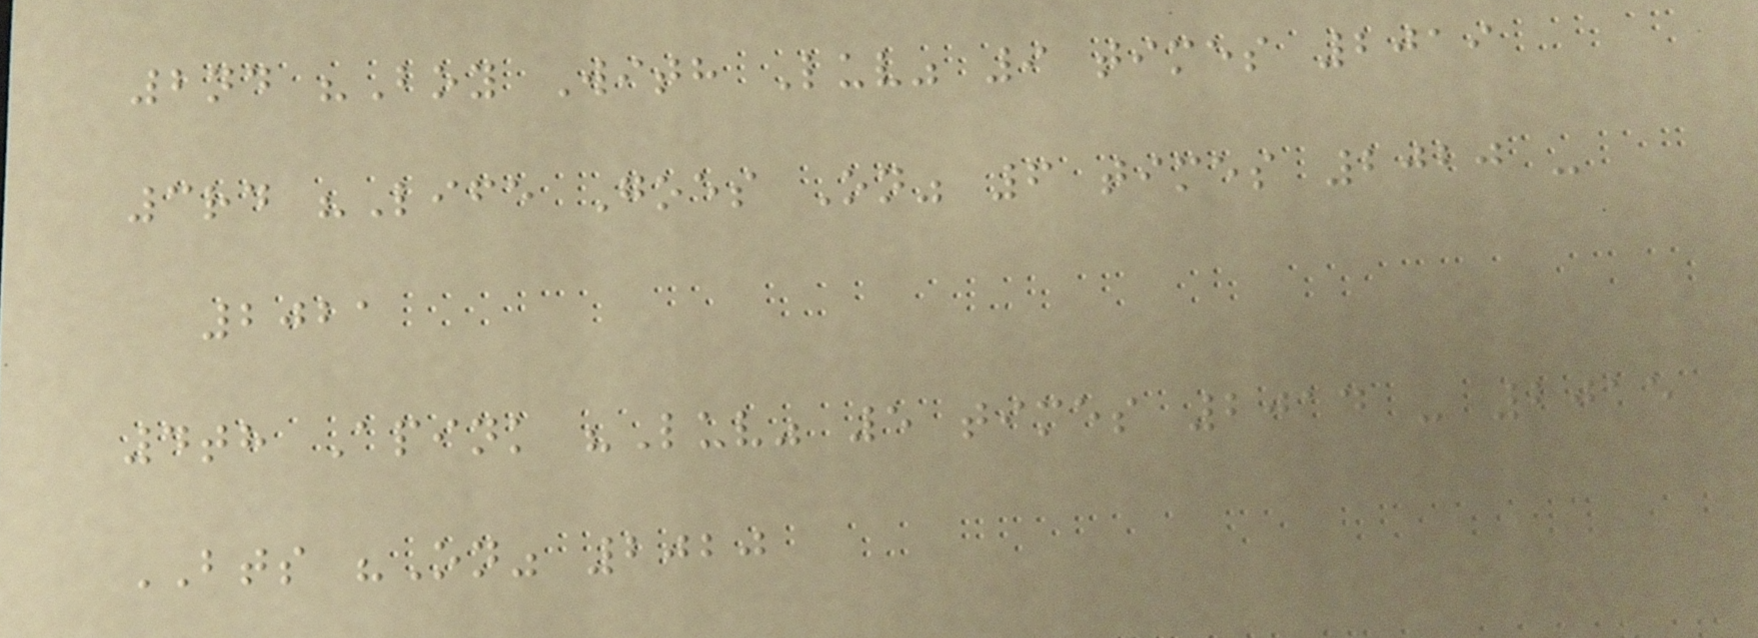2nd "Boy With Luv" 9 times 2019
3rd "Life Goes On" 6 times 2020 -
2021
4th Apink "Luv" 5 times 2014 - 2015
BTS "On" 2020
